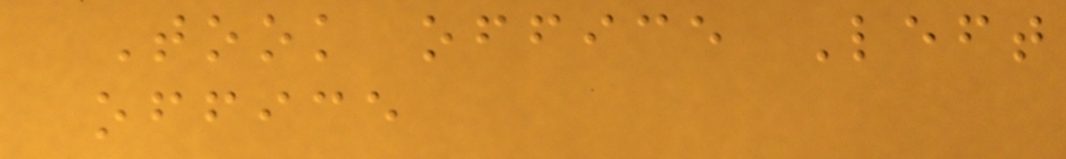Took office Left
office
